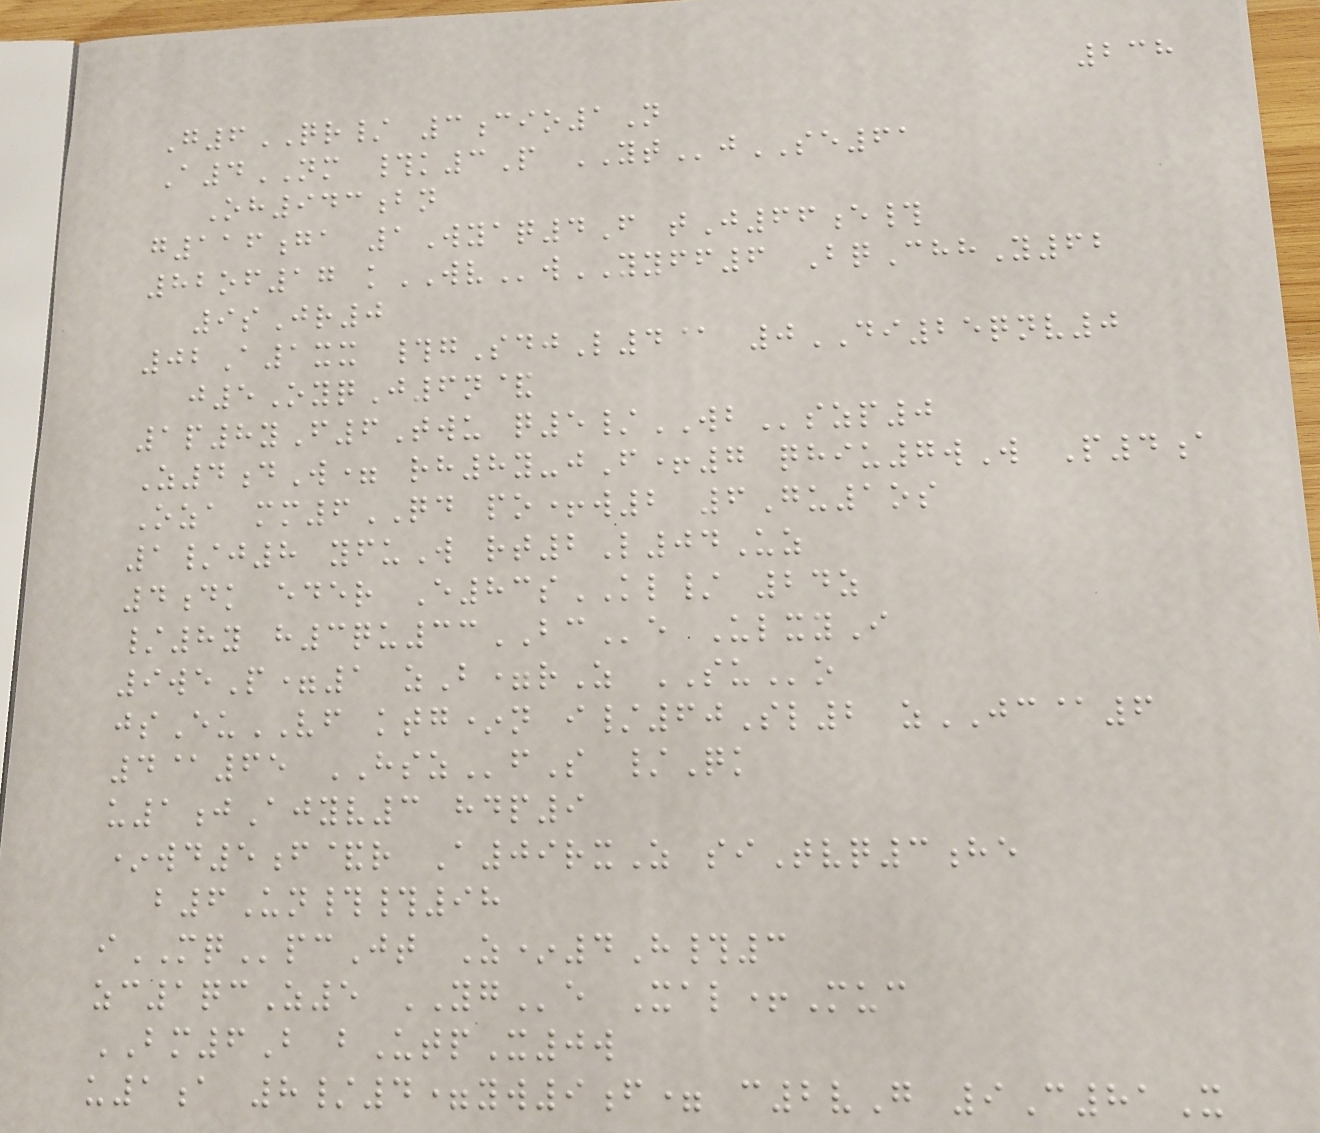238
G6QR/ 3cio1N
A4NM #k3P YTjSE61
Oh943bn
g116ga 1Wyaq4F tJ66e#
82of17 kWVwYYFF6 BqChhY62
9sJr0
02A1xx #gSdjL4@ 0DI25qnv0
j5OyqJ6n&
1p8yF6Twu q5/WBszp0
Z4dW= rh8y-jF+7 qhiu7wW P4a
Oza mm6QD po+w2 6Gu1os
1/j8 yfuW rt2L04Uz
4dk eder E83sKL/ 24z
/8y h3qu33BCe UlxyI
9weP=1 zB=rZ SUo
jsEuVF ktg*n i/60Sl2 zJC@6
4@65 HSZfS /Qk
u1jAjyv3 hdp9
*wd5f&r A09rxZ siTvq3he
b6Un##98
iMQpcJt Z*4H#3
zc1qcZ5 YGe Xal+Muc
BM6B bUtpX0w
u1a 8/4=yw9f= c2vG 9C81X
